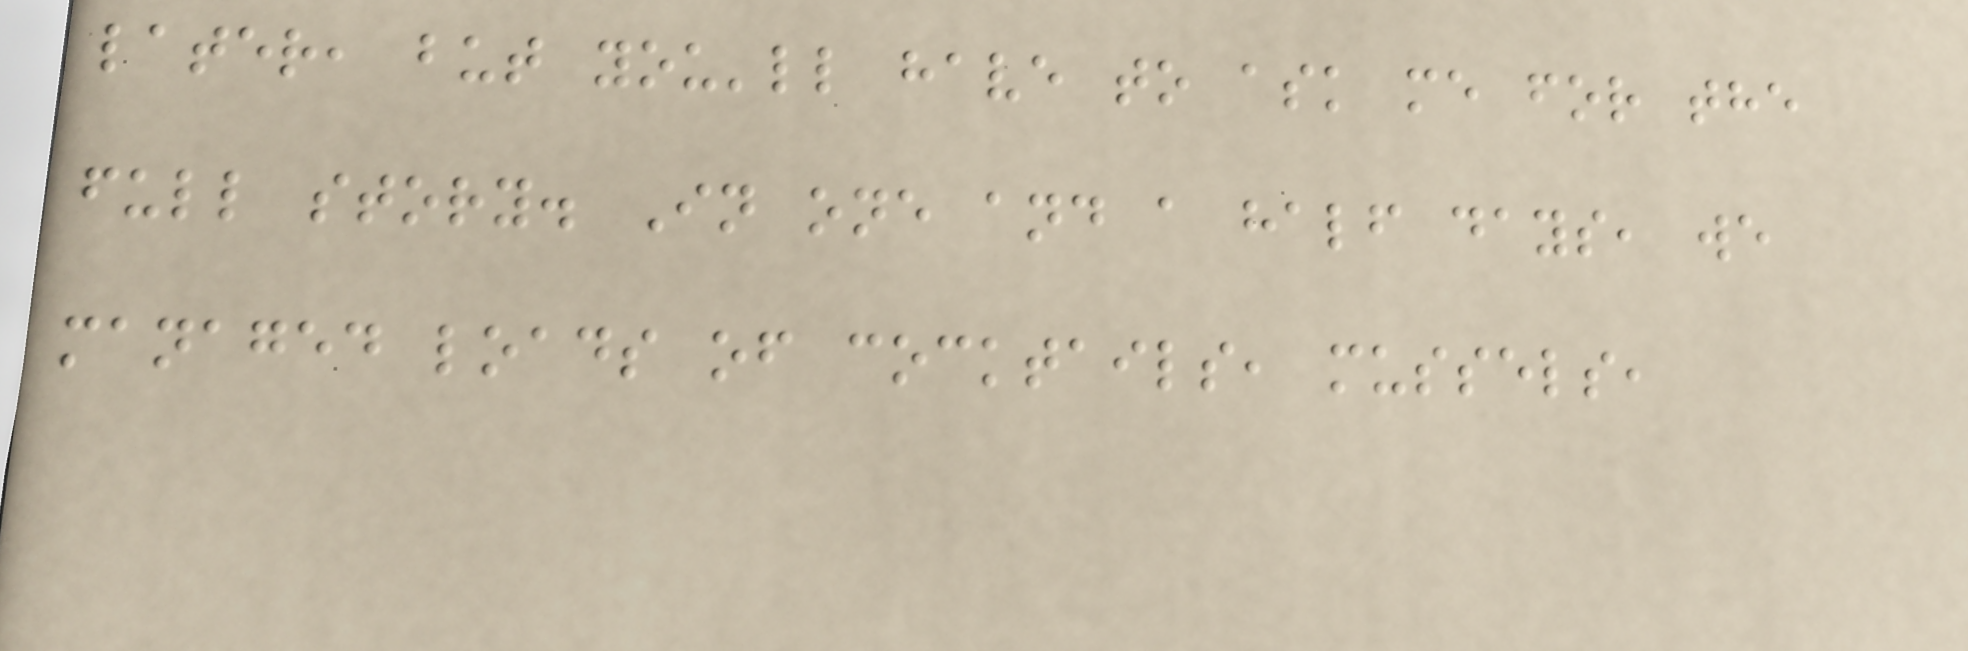later, but you'll have to ask me for the
full story. In one and a half days, we
managed loads of cocktails, mussels,
